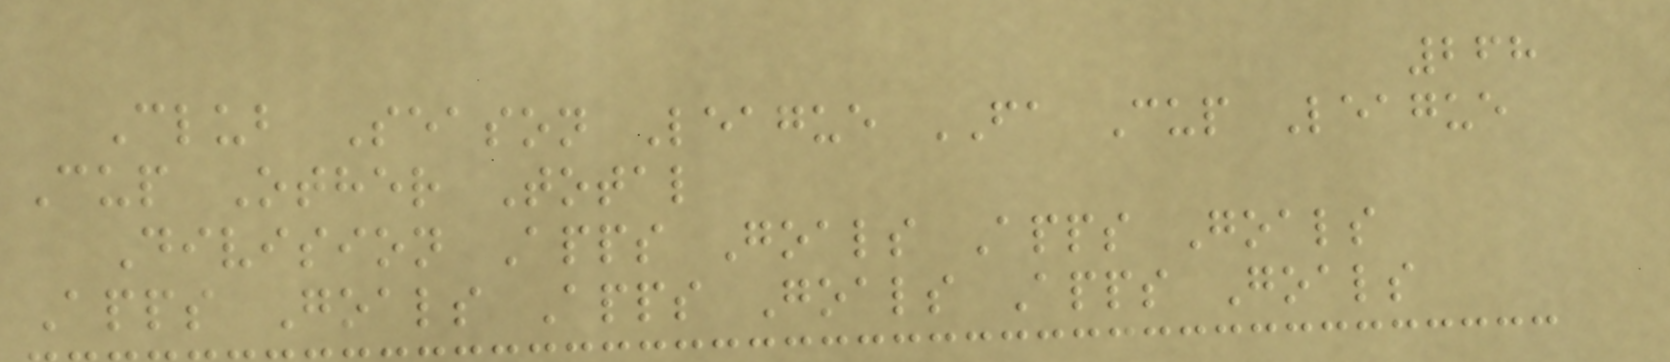268
Club Season League FA Cup League
Cup Other Total
Division Apps Goals Apps Goals
Apps Goals Apps Goals Apps Goals
